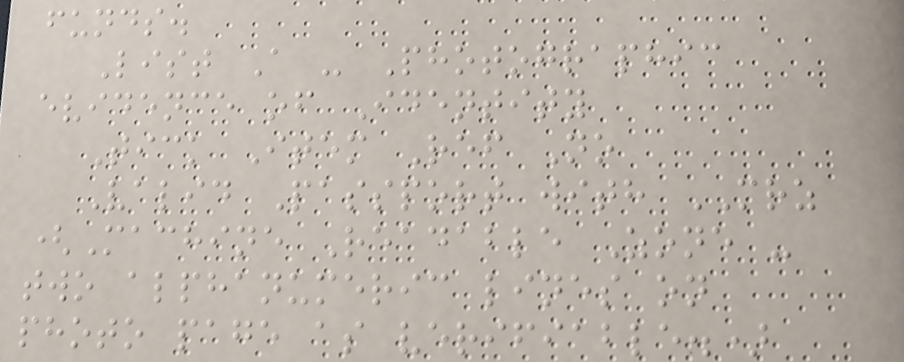funds.
List A - Photographic
evidence of Identity
Tick Item Ref No
Valid Passport with MRZ
(Machine Readable Zone -
two alphanumeric lines on
photo page as verifiable.)
